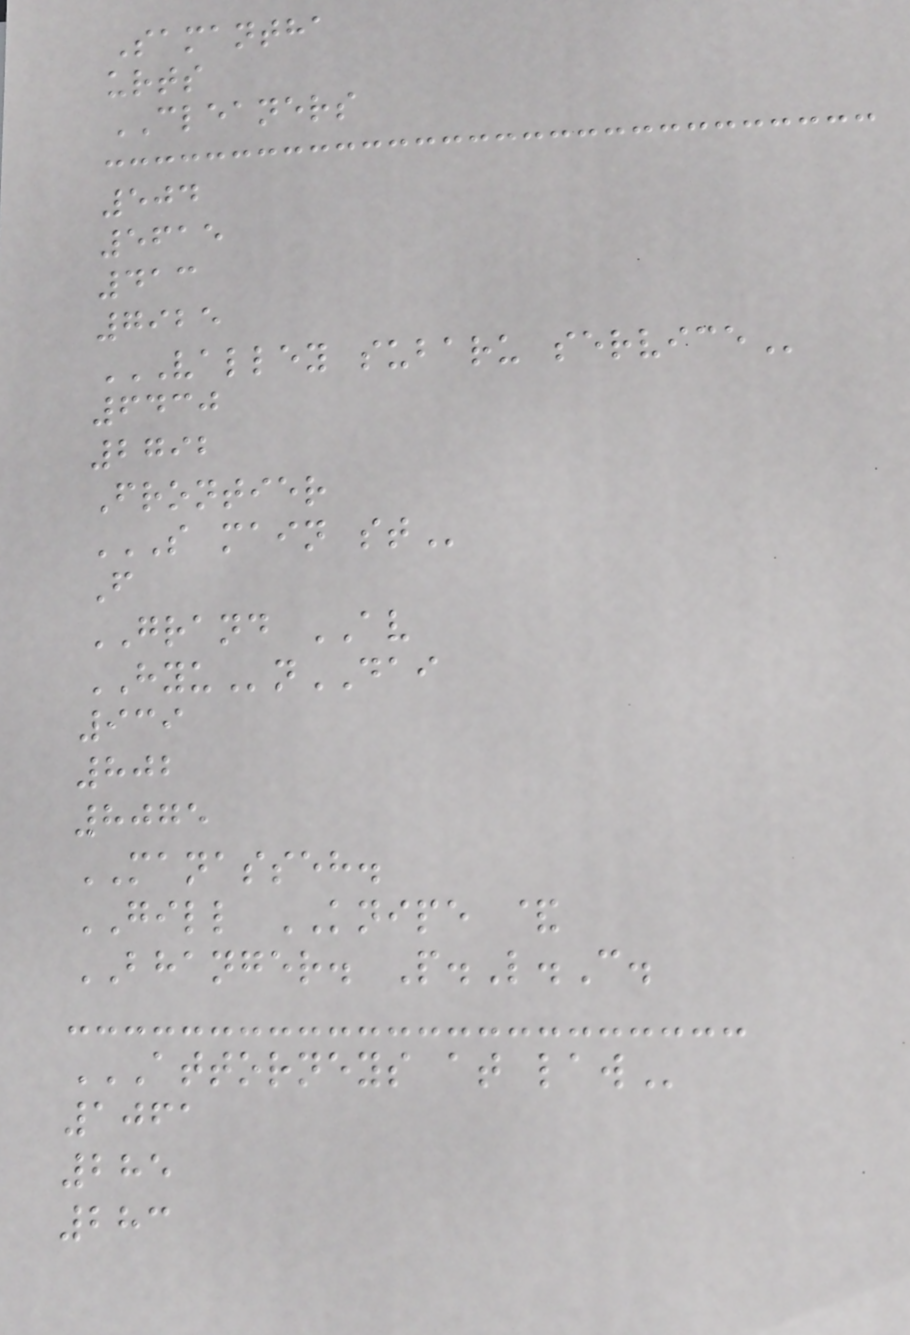Samantha
urts
CLEANERS
504
5615
413
7925
VALLEY SUBARU SERVICE
6430
2792
Frontier
S MAIN ST
F
GRAND AV
HYUnDAI
939
802
8075
MANASSEH.
GILL KNIPE &
BHANGER. P.L.C.
ATTORNEYS AT LAW
1061
285
283
